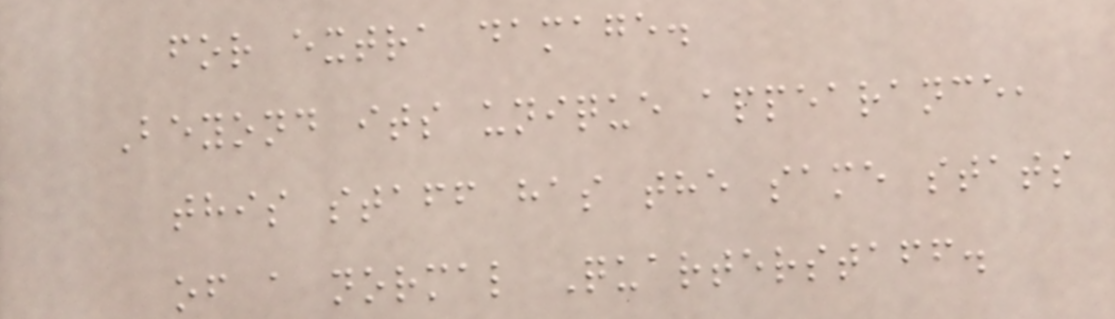for extra damage.
Beyond its unique appearance,
this staff has the same stats
of a normal Quarterstaff.
